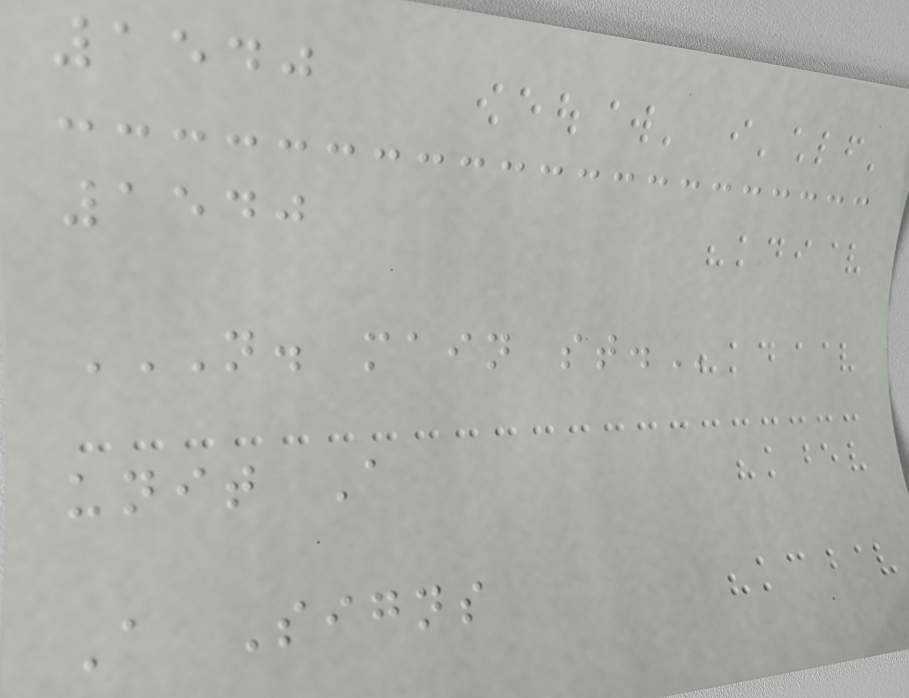1540
1540
N. MAIN ST.
unit A
A Signs
